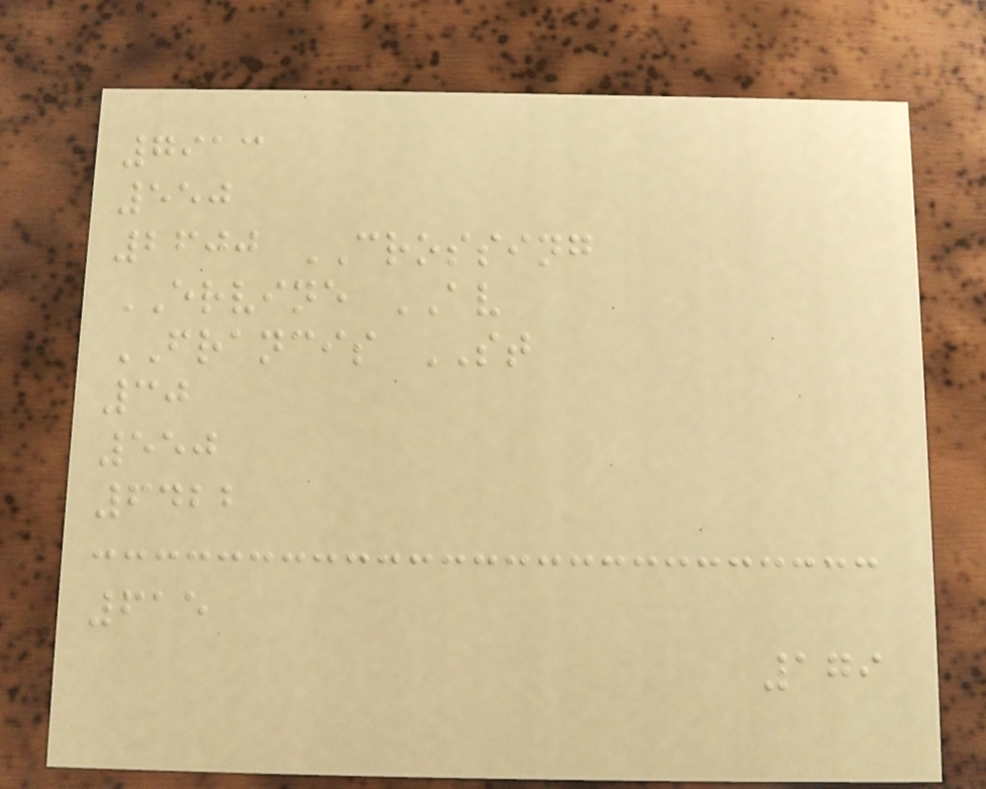7913
550
2600 CROSSING
ERVINE AV
FRANCIS ST
30
550
6422
615
179
